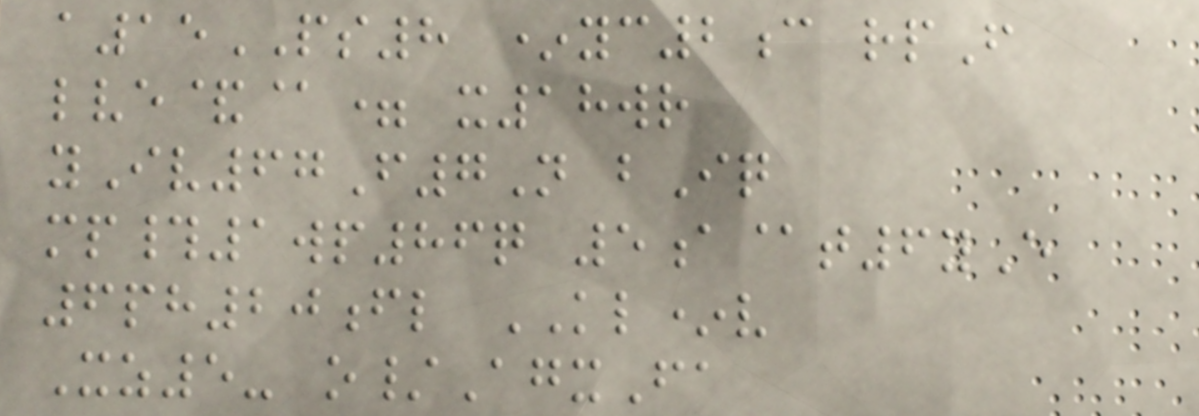a15PS8 *yc2c rpF
lve&@= x18wr
yIv67F7N bIq
mp#1wp86q 5a@t6yE
6ph20fl KL*v
Xz5- o/AgxFa
